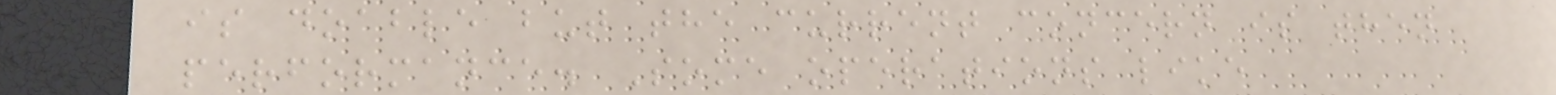is doable but the current concern is then
performance. Some operations like
